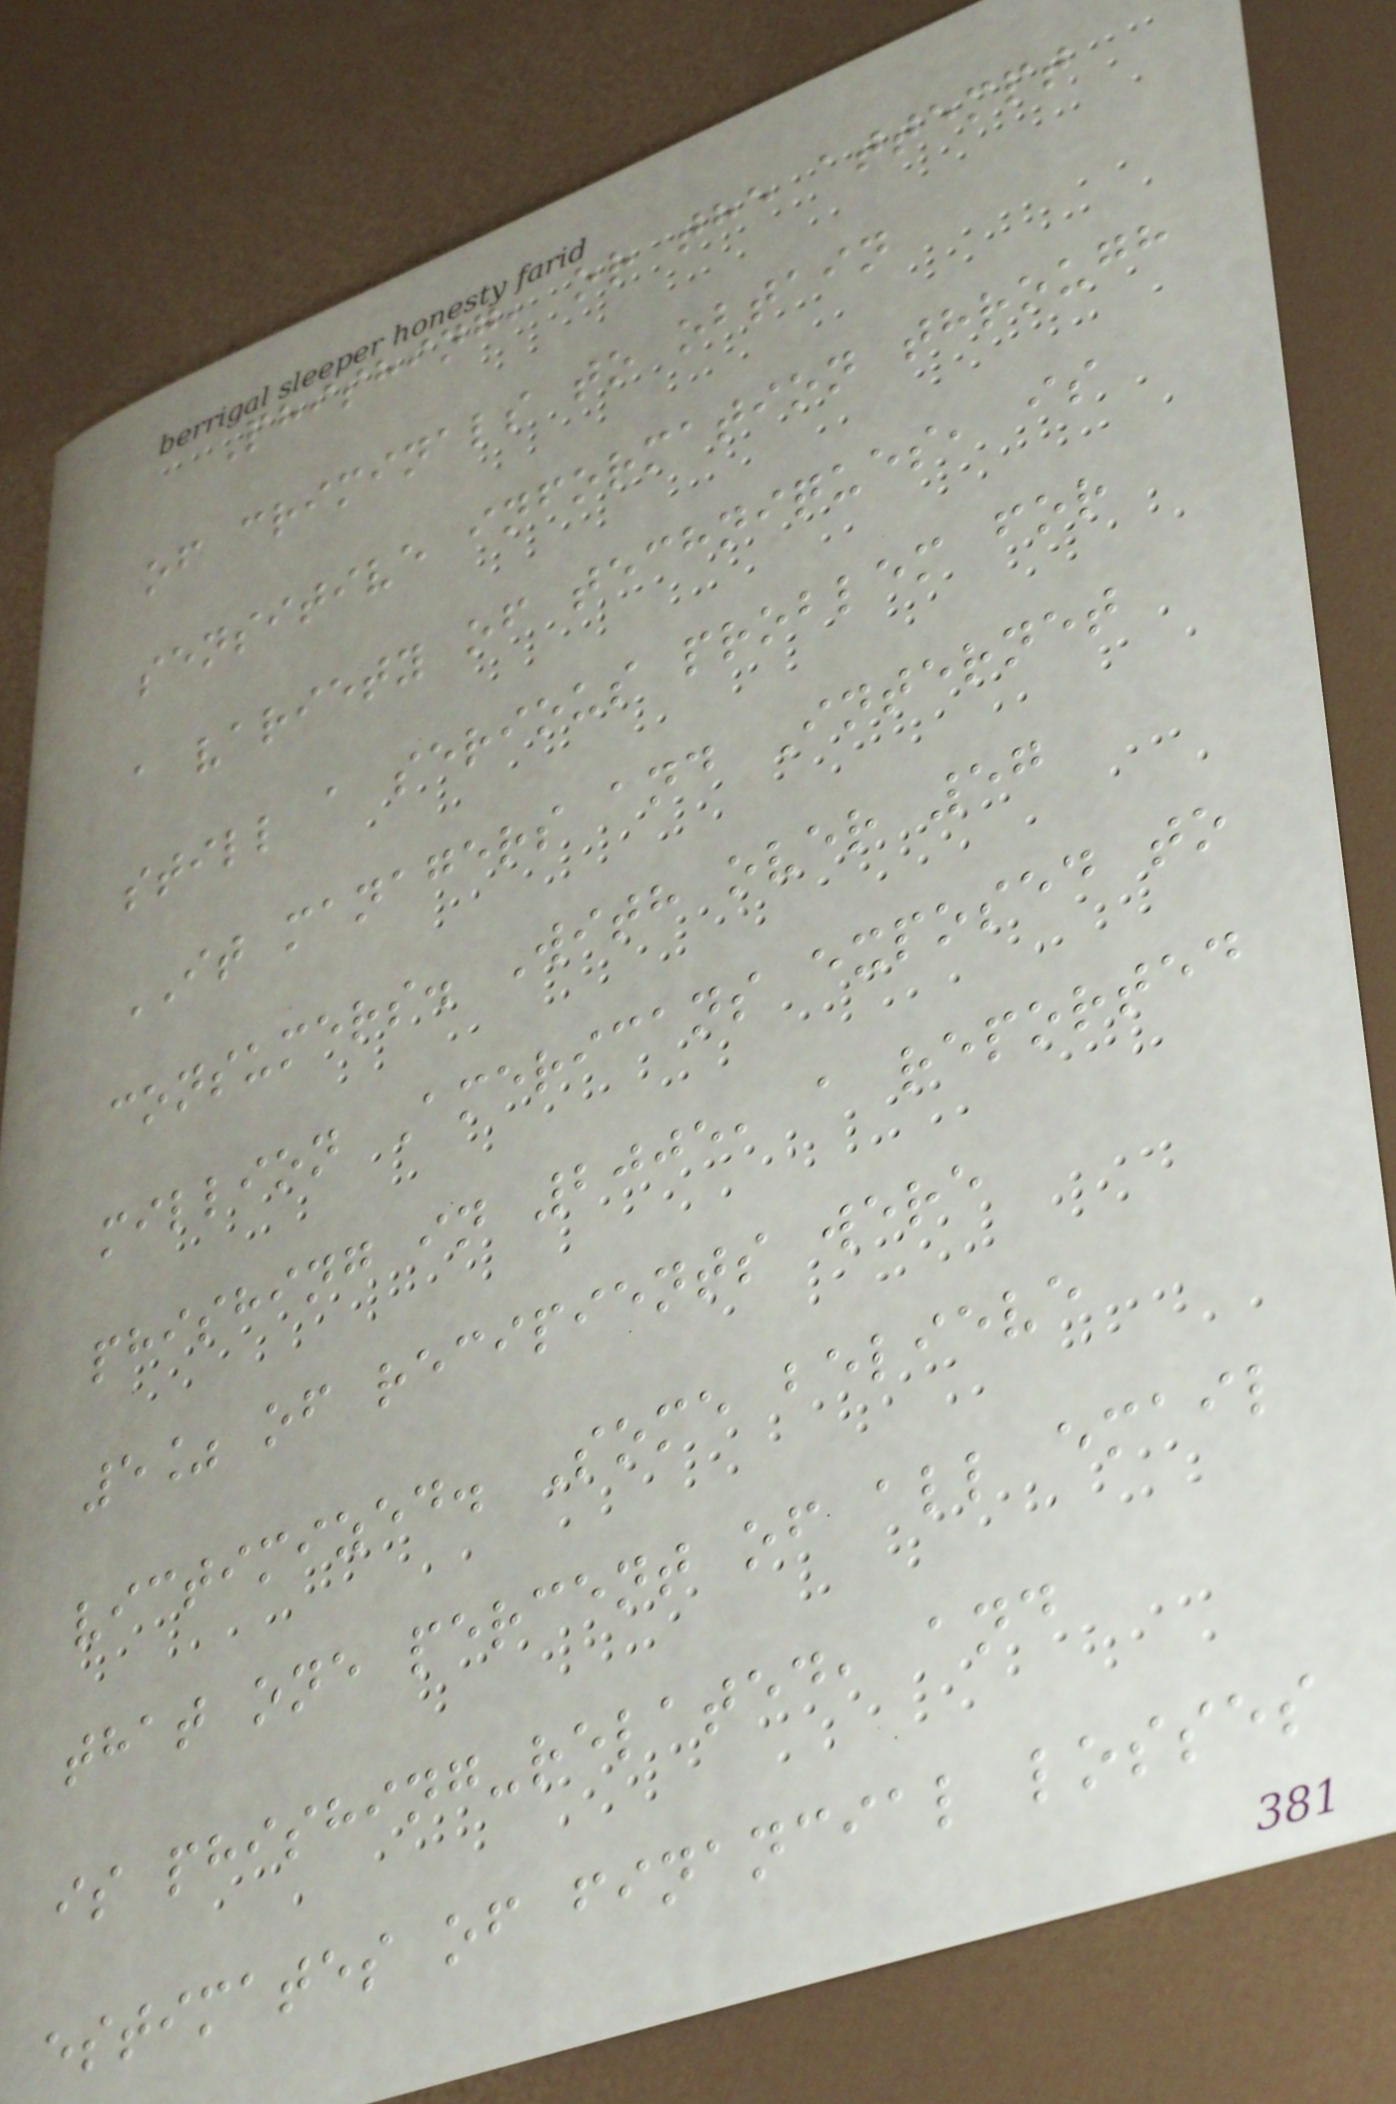Phishing, or the attempt
of criminals to obtain
sensitive information through
a variety of techniques, is
still a serious problem for
IT managers and Internet
consumers. With over 57
million Americans exposed to
phishing in 2005, a reported
5% of recipients were
victimized. Some believe
that one percent of all email
is phishing-related, and
estimates of financial losses
